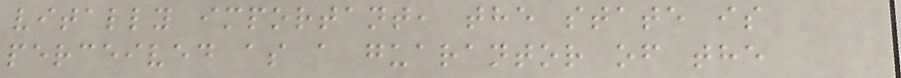vitally important, the state is
perceived as a guarantor of the
